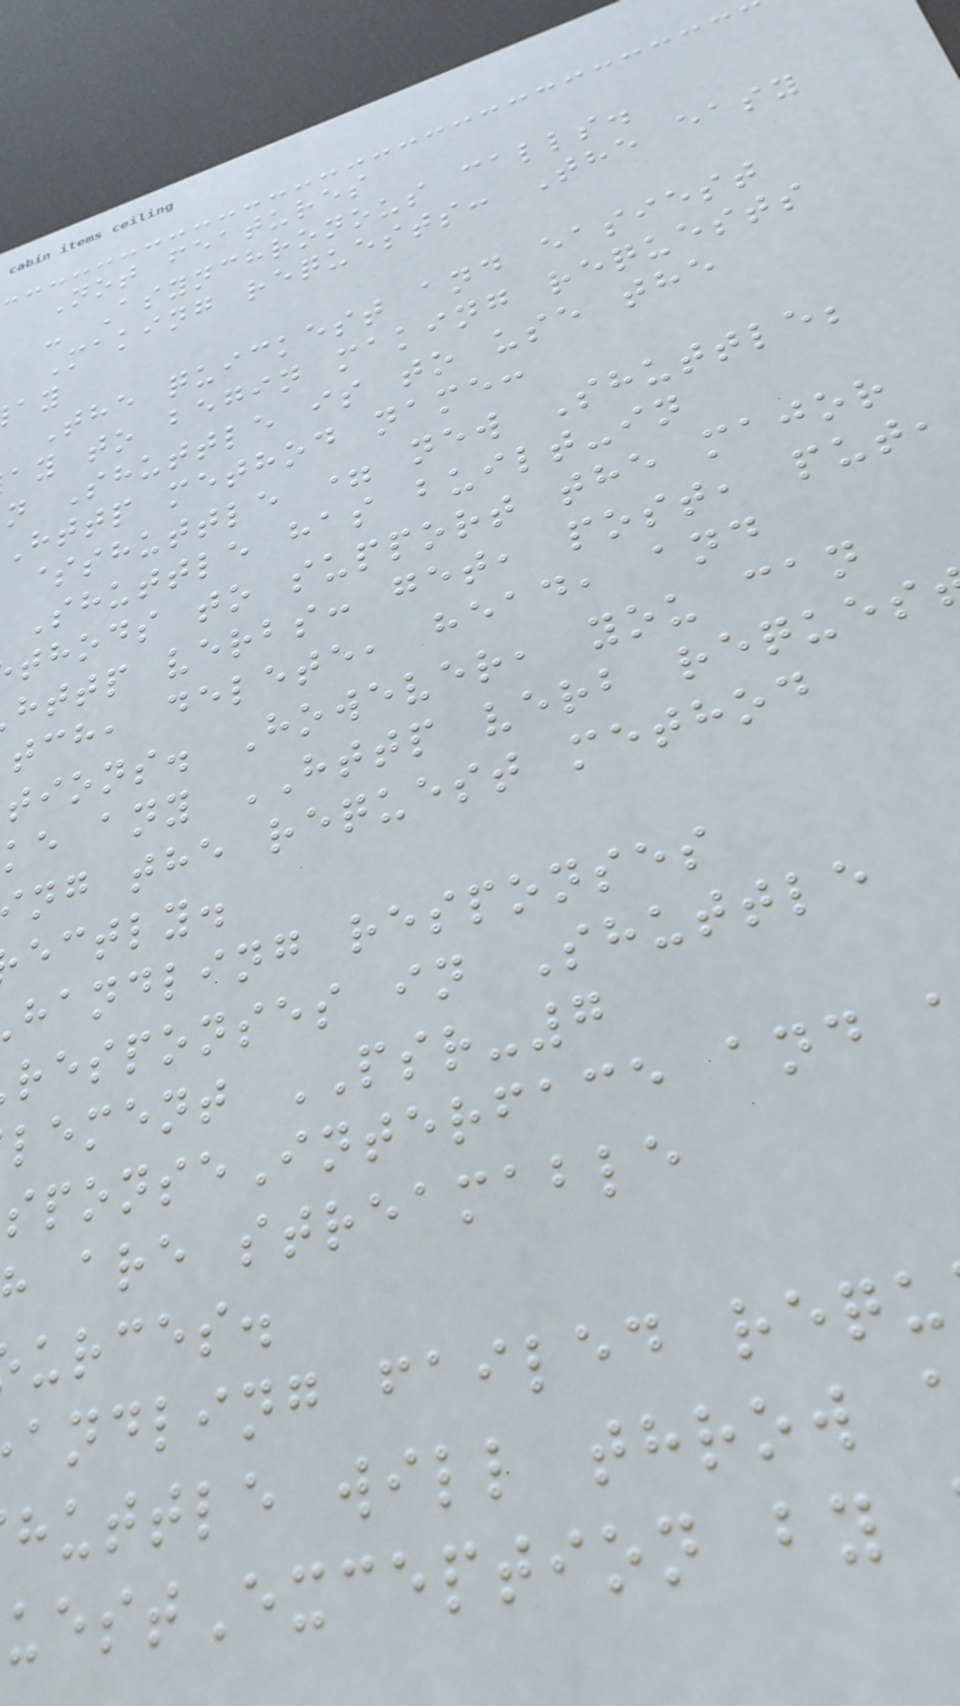Not features
- Asynchronous calls.
Making requests: The easy
The quickest and easiest
ay to begin making requests
n Shuttle is to use the
http method name:
$shuttle = new Shuttle;
Shuttle has built-in
thods to support the major
http verbs: get, post, put,
tch, delete, head, and
tions. However, you can
ke any HTTP verb reques
ng the request method
ectly.
handling responses
responses in Shuttle
lement PSR-7
sponseInterface and
are streamable
urces.
andling failed requ
huttle will throw
uestException by
